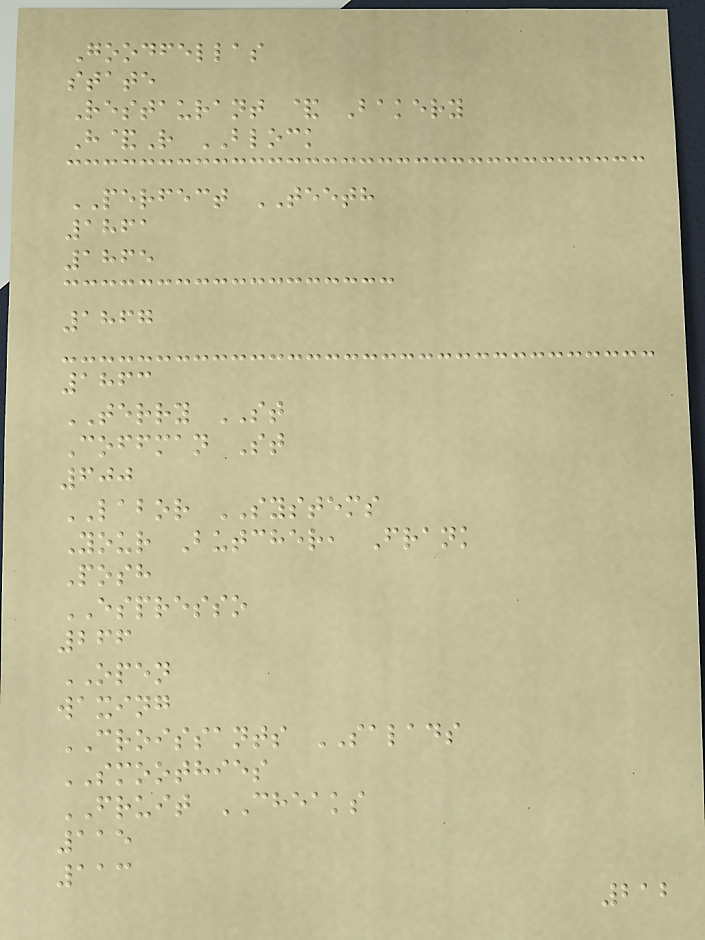Goodfellas
state
Restaurant & Bakery
H&R BLOCK
PERFECT TEETH
1861
1865
1867
1863
TERRY ST
Coffman St
600
LABOR SYSTEMS
Your Butcher, Frank
Posh
ESPRESSO
266
OPEN
waxing
CROISSANTS SALADS
SMOOTHIES
FRUIT CHEAKS
115
113
212
